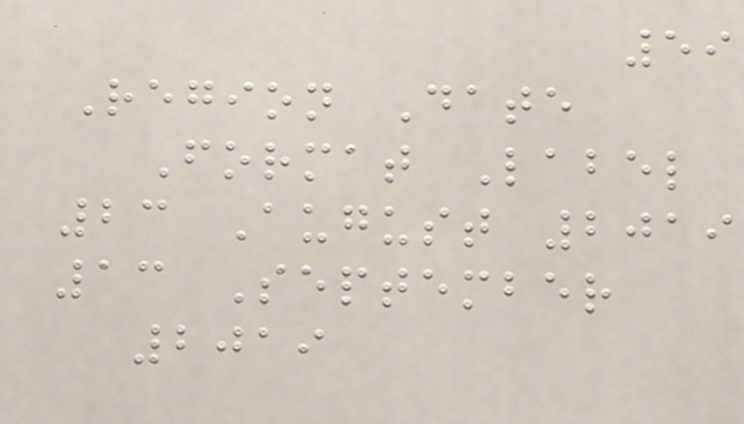59
Region Date
Format Label
23 August 2019
13 September
2019
